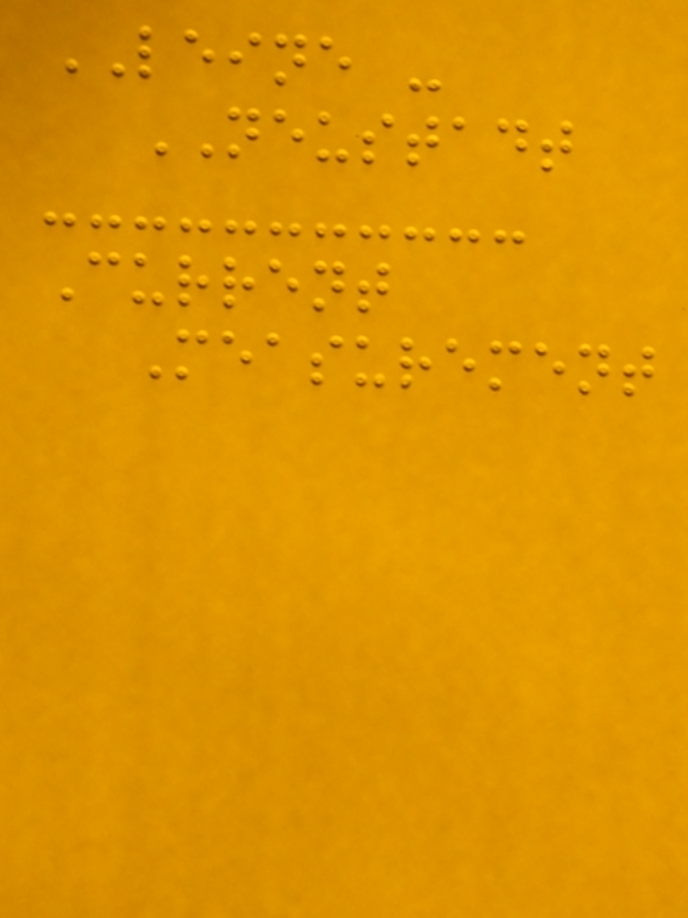LEINE -
NEUSTADT
Current
Measurement
